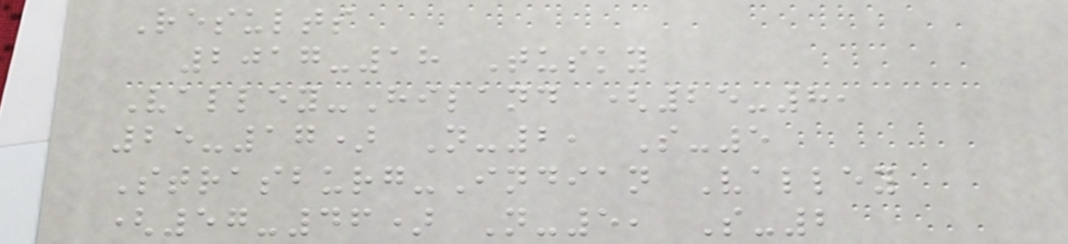Results
2017-18 Tusky
Valley-Hiland (25-8,
25-17) N-2, S-5
Strasburg-Indian Valley
(57-46) N-5, S-2
